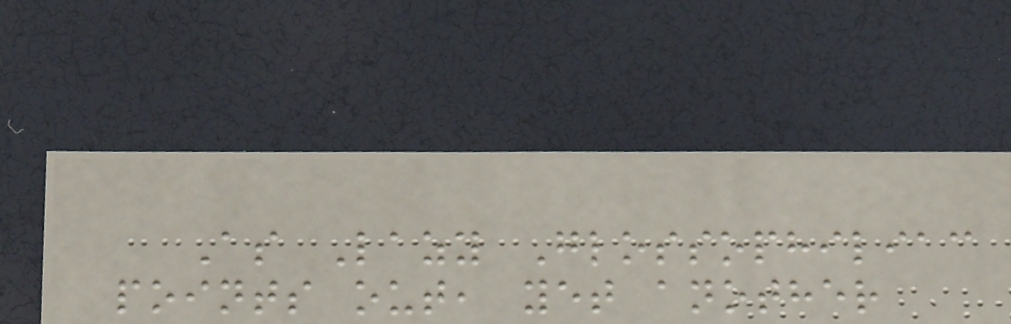As Lazy Glossophiliac
points out, yet another
